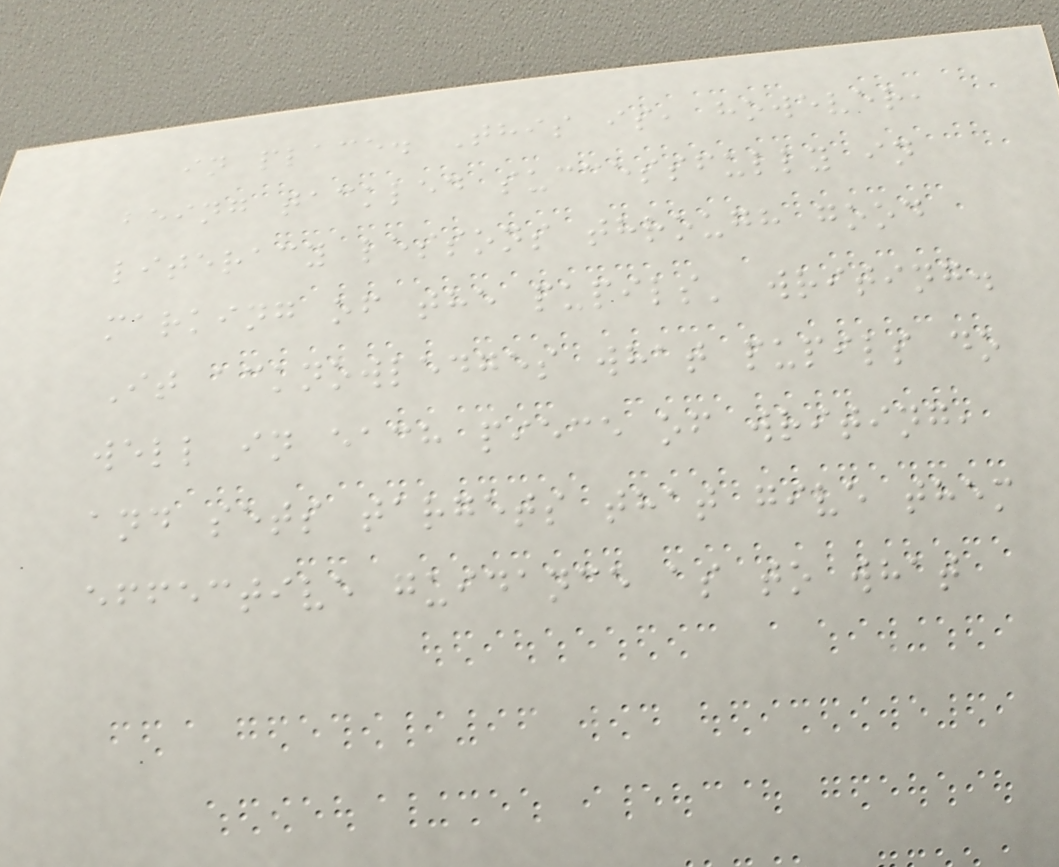in place. This is, however,
being tackled successfully in
literacy lessons through good
marking of the pupils' writing.
It acknowledges what pupils do
well in each piece of writing,
and sets targets that give them
effective guidance as to what
